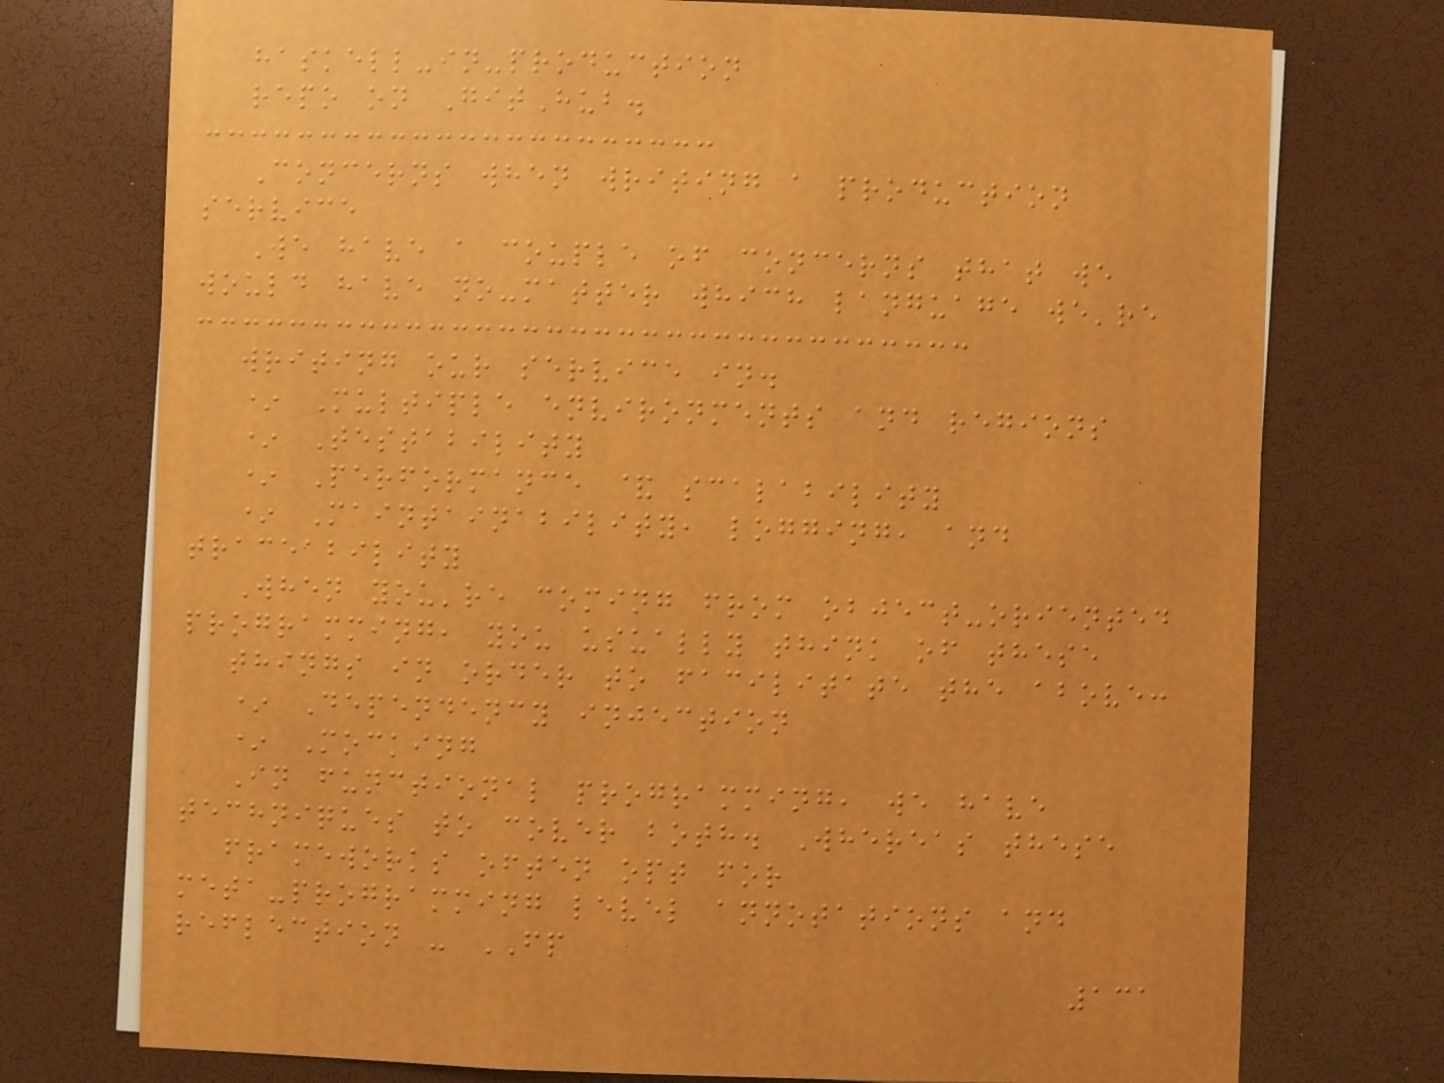haskell-in-production
repo on GitHub.
Concerns when writing a production
service
We have a couple of concerns that we
would have no-matter which language we're
writing our service in.
* Multiple environments and regions
* Testability
* Performance & scalability
* Maintainability, logging, and
traceability
When you're coming from object-oriented
programming, you usually think of these
things in order to facilitate the above:
* Dependency injection
* Mocking
In functional programming, we have
techniques to cover both. Whereas these
frameworks often opt for
meta-programming level annotations and
reflection - FP
131
